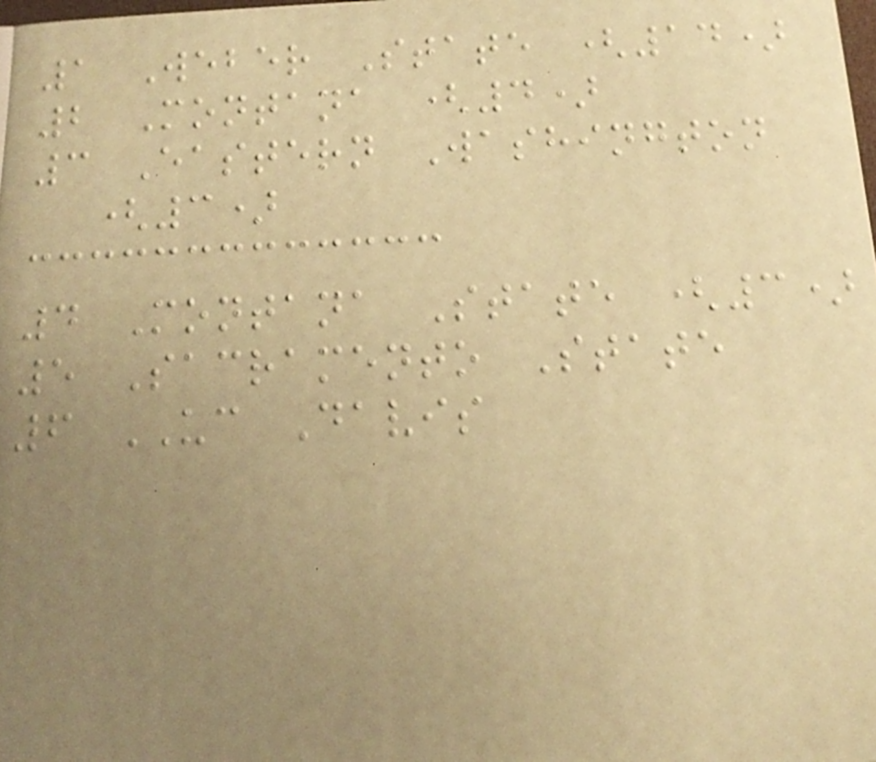1 Weber State (14)
2 Montana (4)
3 Eastern Washington
(3)
4 Montana State (3)
5 Sacramento State
6 UC Davis
